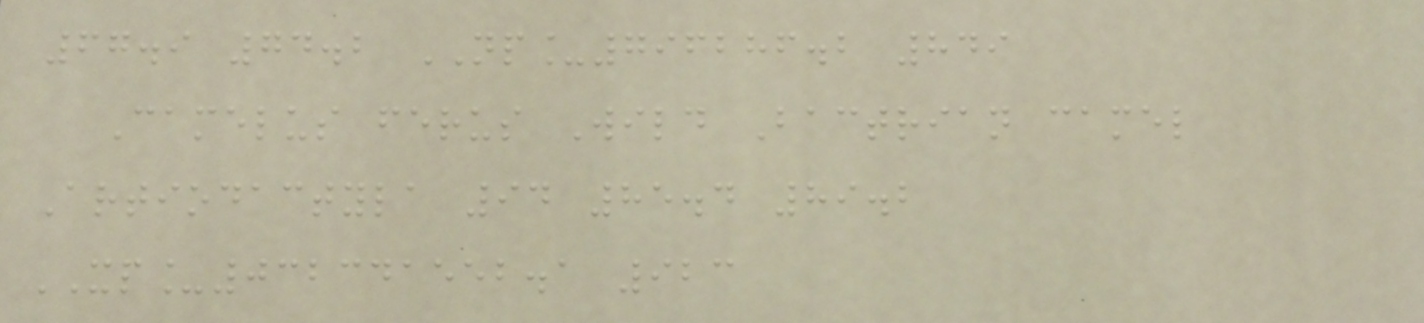67.9 74.2 NP_796286.2 849
Camelus ferus Wild Bactrian camel
Artiodactyla 94 85.4 89.2
XP_032341552.1 923
